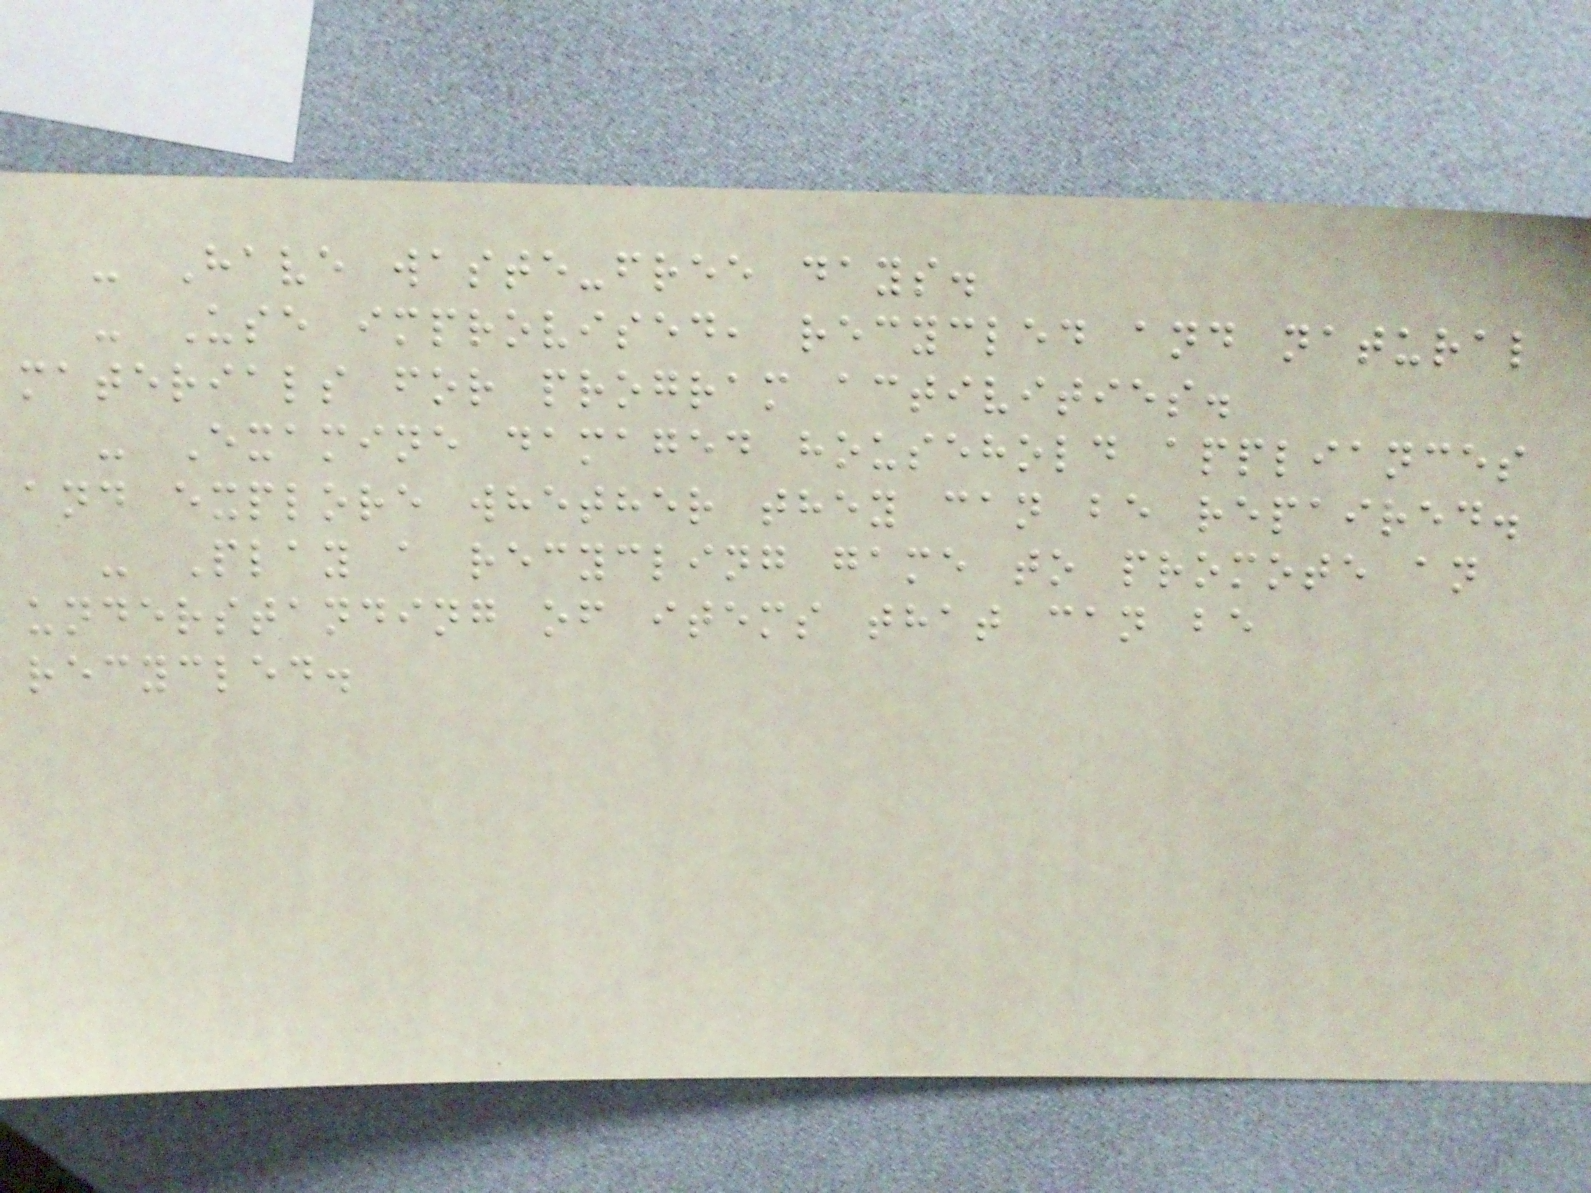- Have waste-free days.
- Use improvised, recycled and natural
materials for program activities.
- Examine damaged household appliances
and explore whether they can be repaired.
- Play a recycling game to promote an
understanding of items that can be
recycled.
